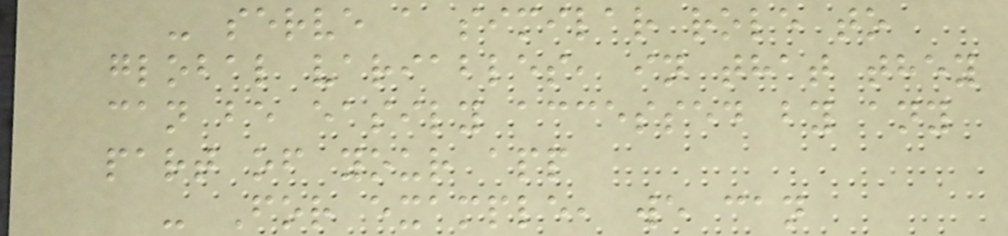- serve a similar role to
global variables, in that they
can be easily accessed by any
part of your app
- For example, we can
